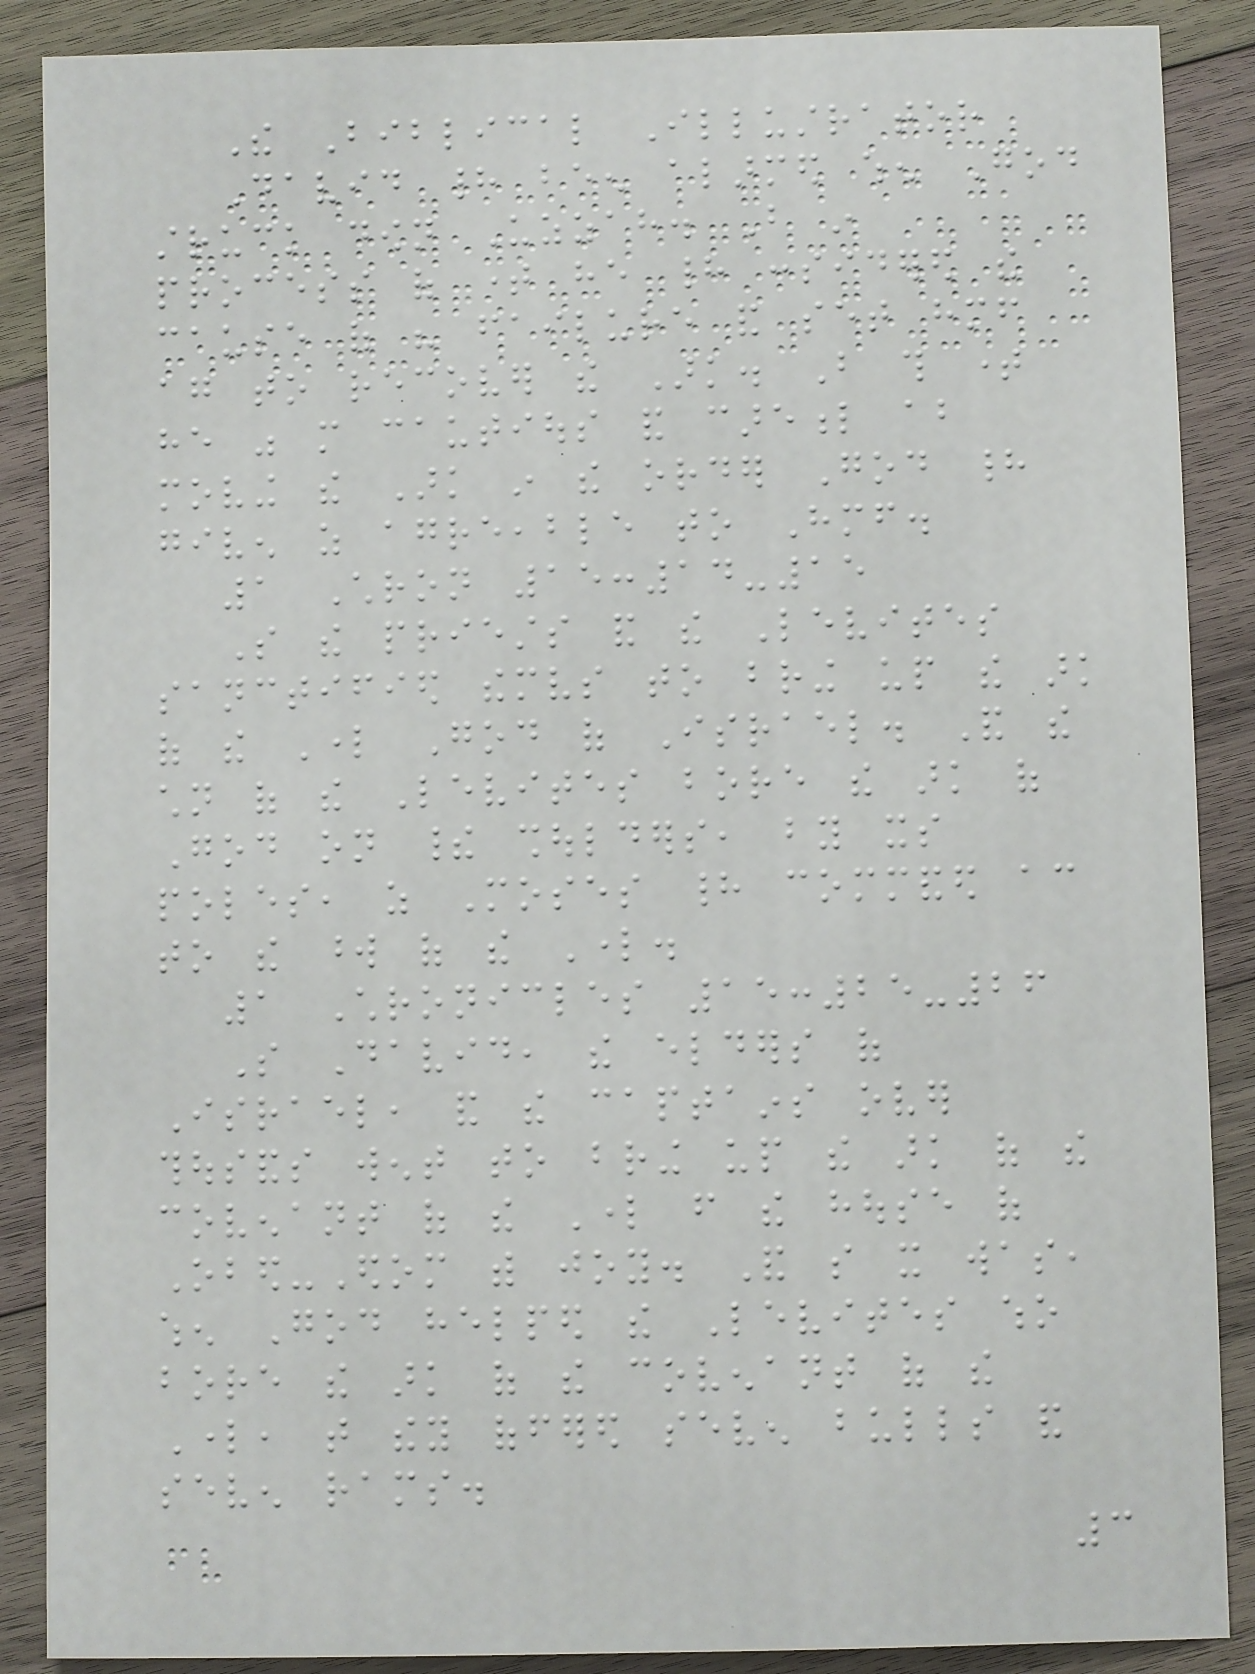The Biblical Illustrator
David had been alarmed when God
struck down Uzzah. But in
process of time he had considered the
cause of his failure and set himself
again to recover the Ark. But this time
he was more cautious and careful about
moving the Ark in the order God had
given as agreeable to Himself.
1 Chron 15:14-15
So the priests and the Levites
sanctified themselves to bring up the ark
of the Lord God of Israel. And the
children of the Levites bore the ark of
God on their shoulders, by its
poles, as Moses had commanded according
to the word of the Lord.
1 Chronicles 15:25-26
So David, the elders of
Israel, and the captains over
thousands went to bring up the ark of the
covenant of the Lord from the house of
Obed-Edom with joy. And so it was,
when God helped the Levites who
bore the ark of the covenant of the
Lord, that they offered seven bulls and
seven rams.
3
